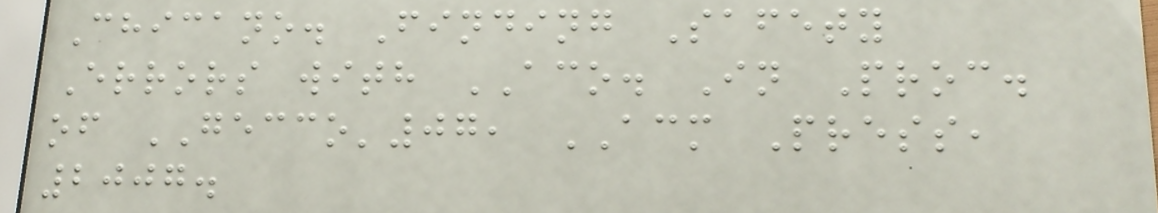Chicano. Finding Safety
Errors with ACO. In Proc.
of GECCO'07, ACM Press,
2007.
